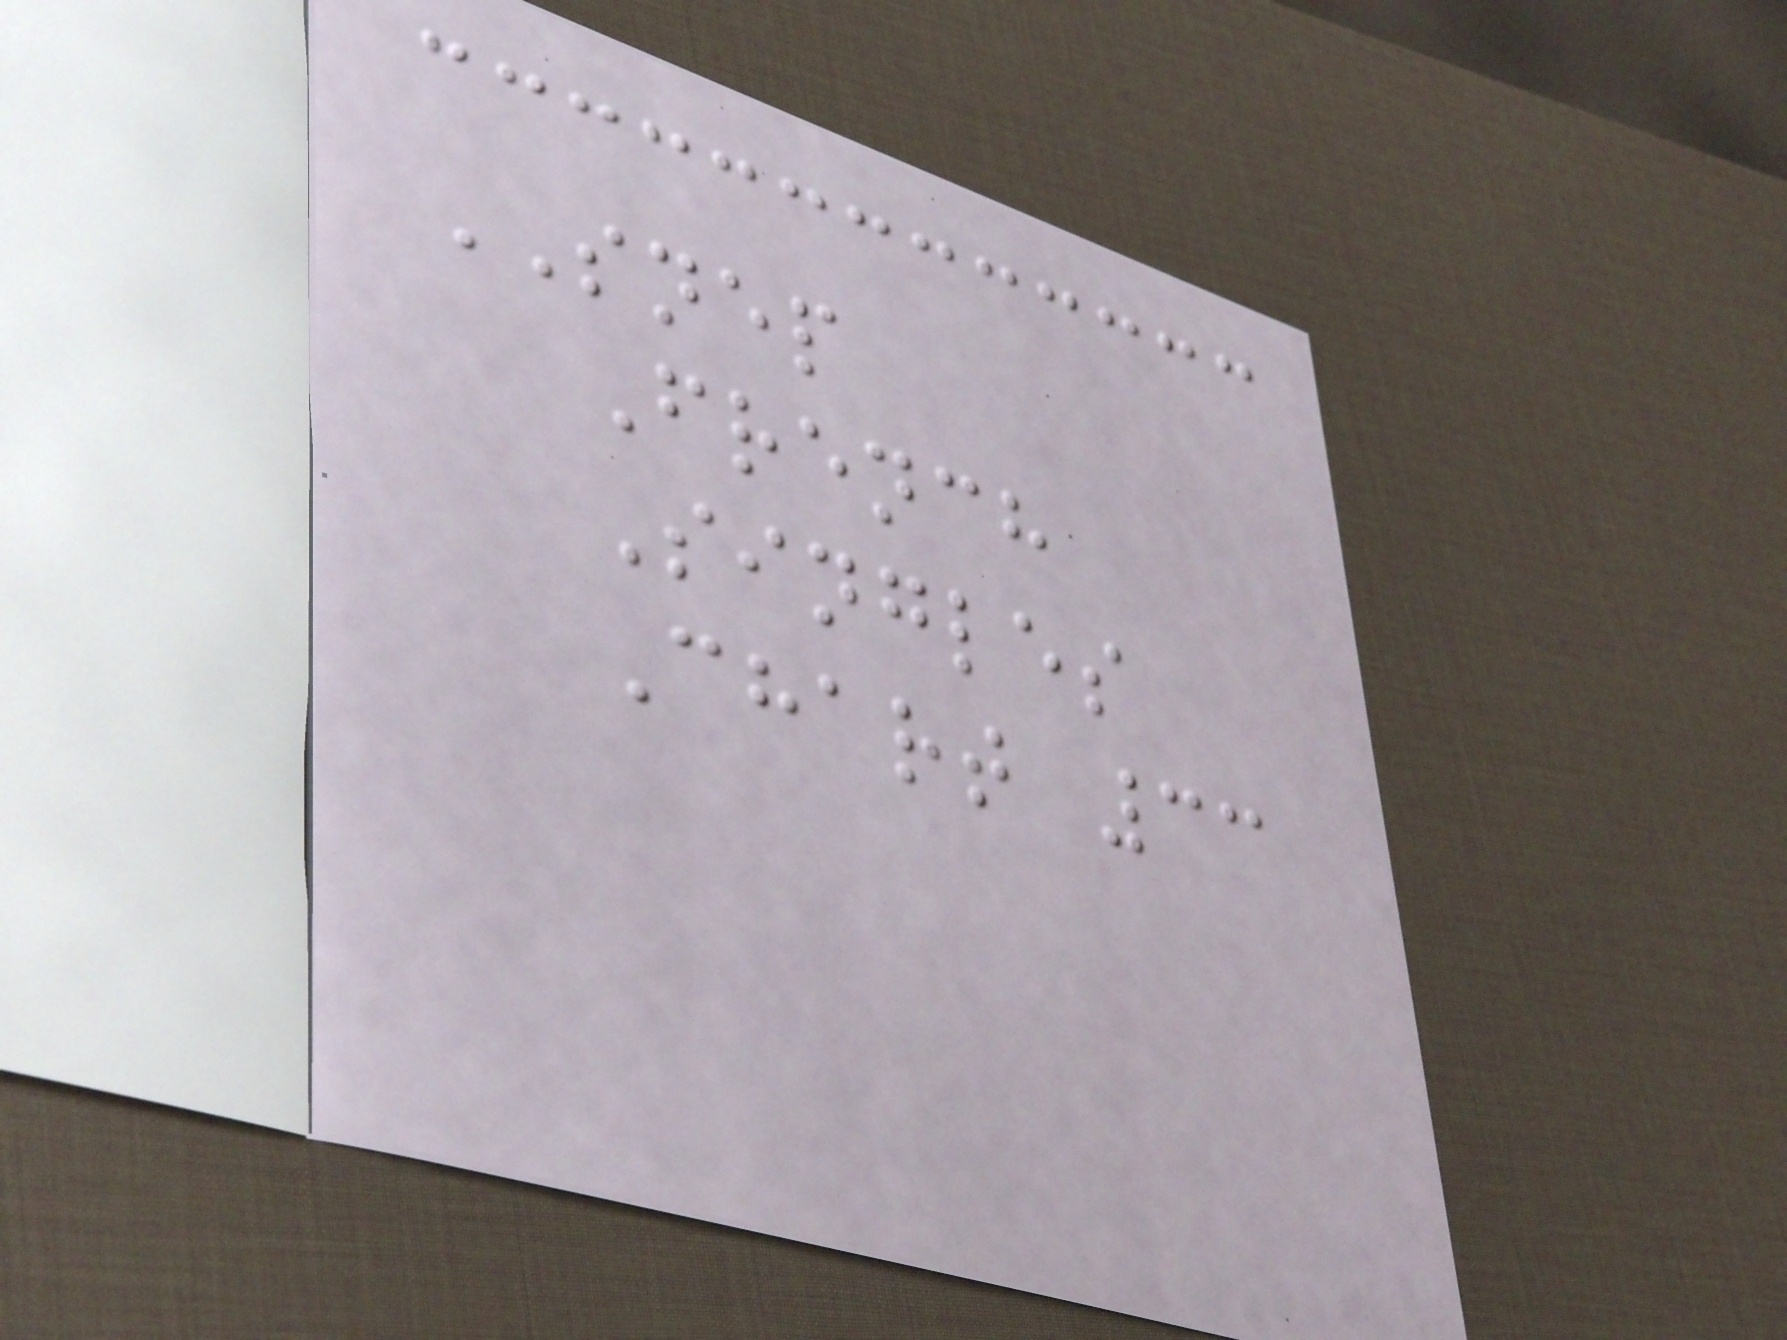SNEP
French
Singles
Chart 33
